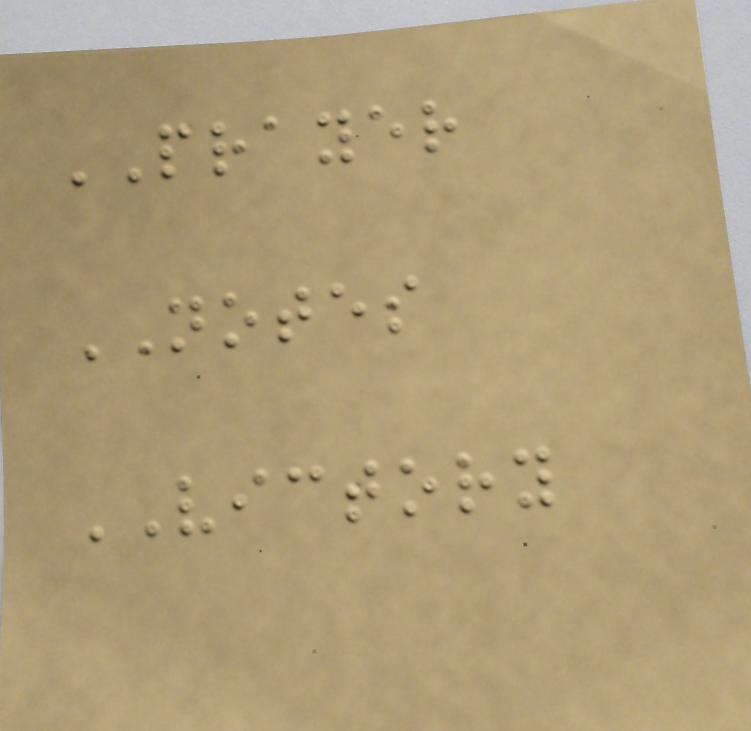PRAYER
NOTES
VICTORY
